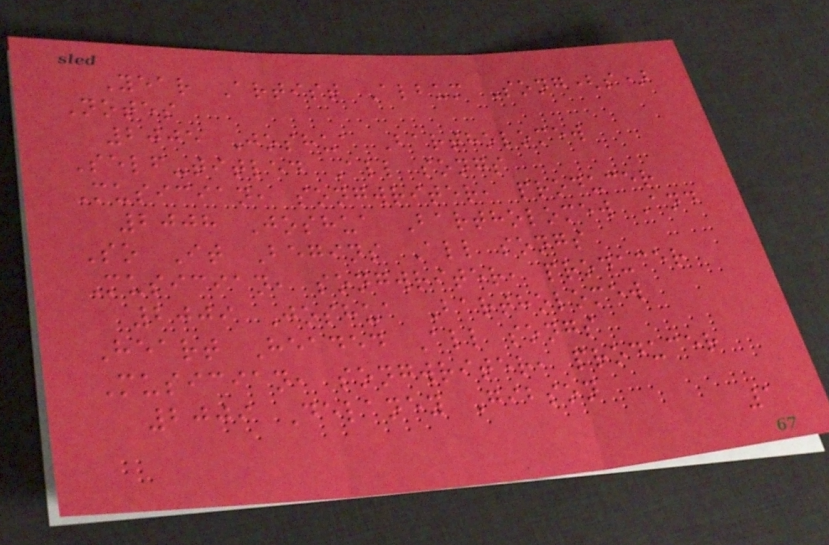Year Artist Album Song(s)
Notes
2005 Joshua Bartholomew
Self-titled All songs
Musician, songwriter, producer
2008 Joshua Bartholomew And
So It Begins All songs
Musician, songwriter, producer
2009 Joshua Bartholomew
Heart Headed All songs
Musician, songwriter, producer
2009 Delaney Gibson
1
